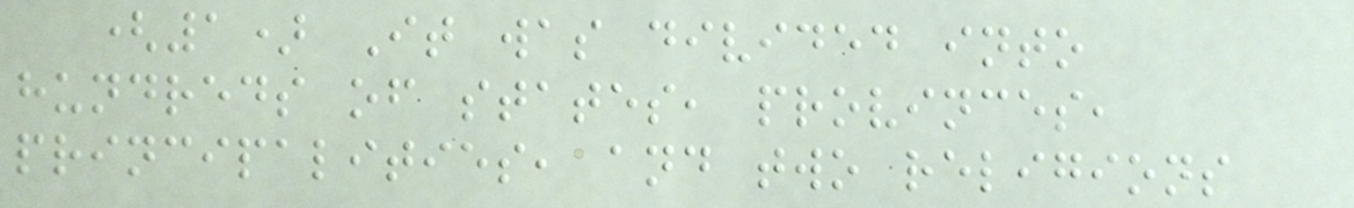(1) It was divided into
hundreds of states, provinces,
principalities, and two religions
